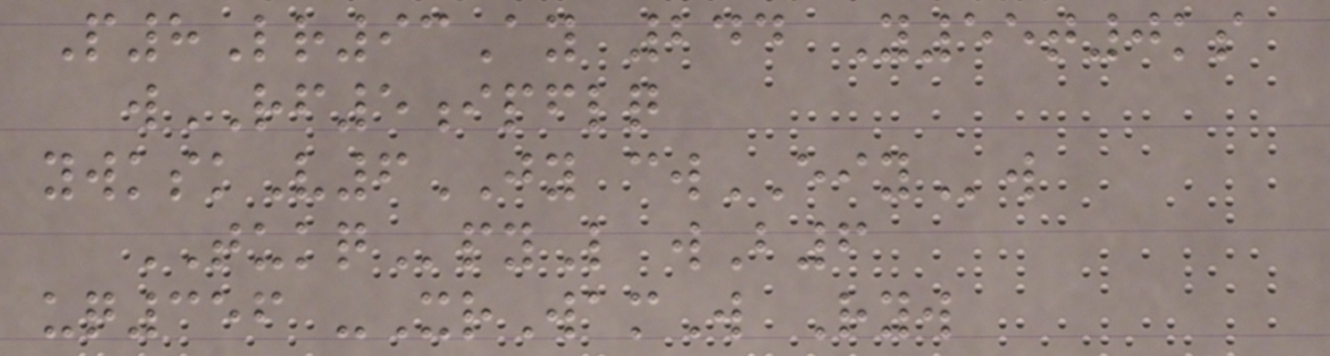P8Lr93Ay 244 Y55t0ks
wRF5ipflq
ywkskV6JY cwEIYw
TUKQpyL wB6
uq356 -XrWamW Ryw
